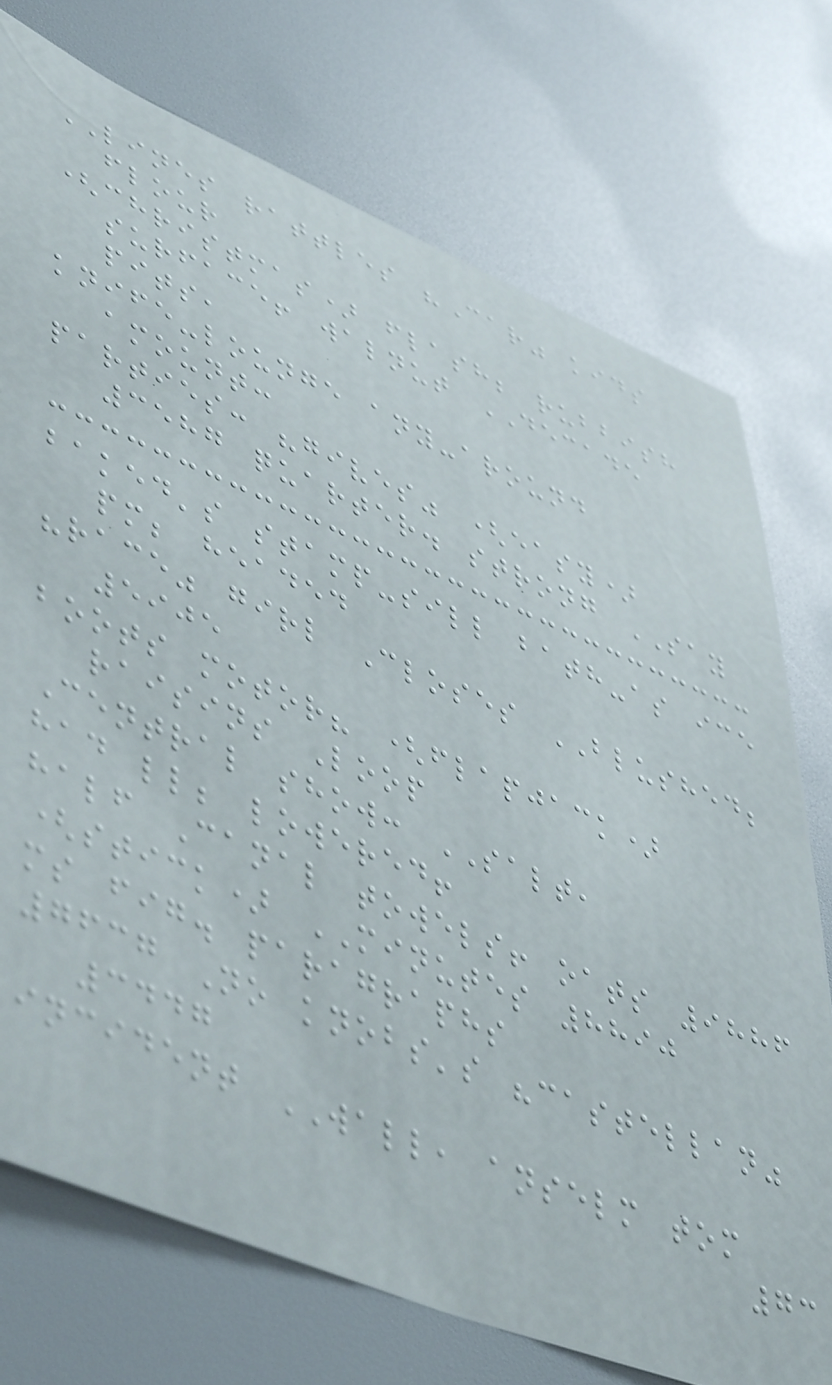LINES rattles "Car" kids
flour
(christmas) flash; rubbish
surface! walnut DECADE
pits,
knife-lounge any-around
amount:
parties: "gives" (easy)
3587 quarter. strong SAY
baked's stamp-sill bath-as ice
pm; headed
"race" girl Closes BLUSHED;
5905
boots motor? (flapjack)
raisins Loop
Central show: SALT,
had ll; lowered!
half Canal towels! oats 9886
(stick) MINUTES 8890
ms fig. paragraphs
7637 No knobs's "castellan"
3447
incident WALL, anselm tom
73
